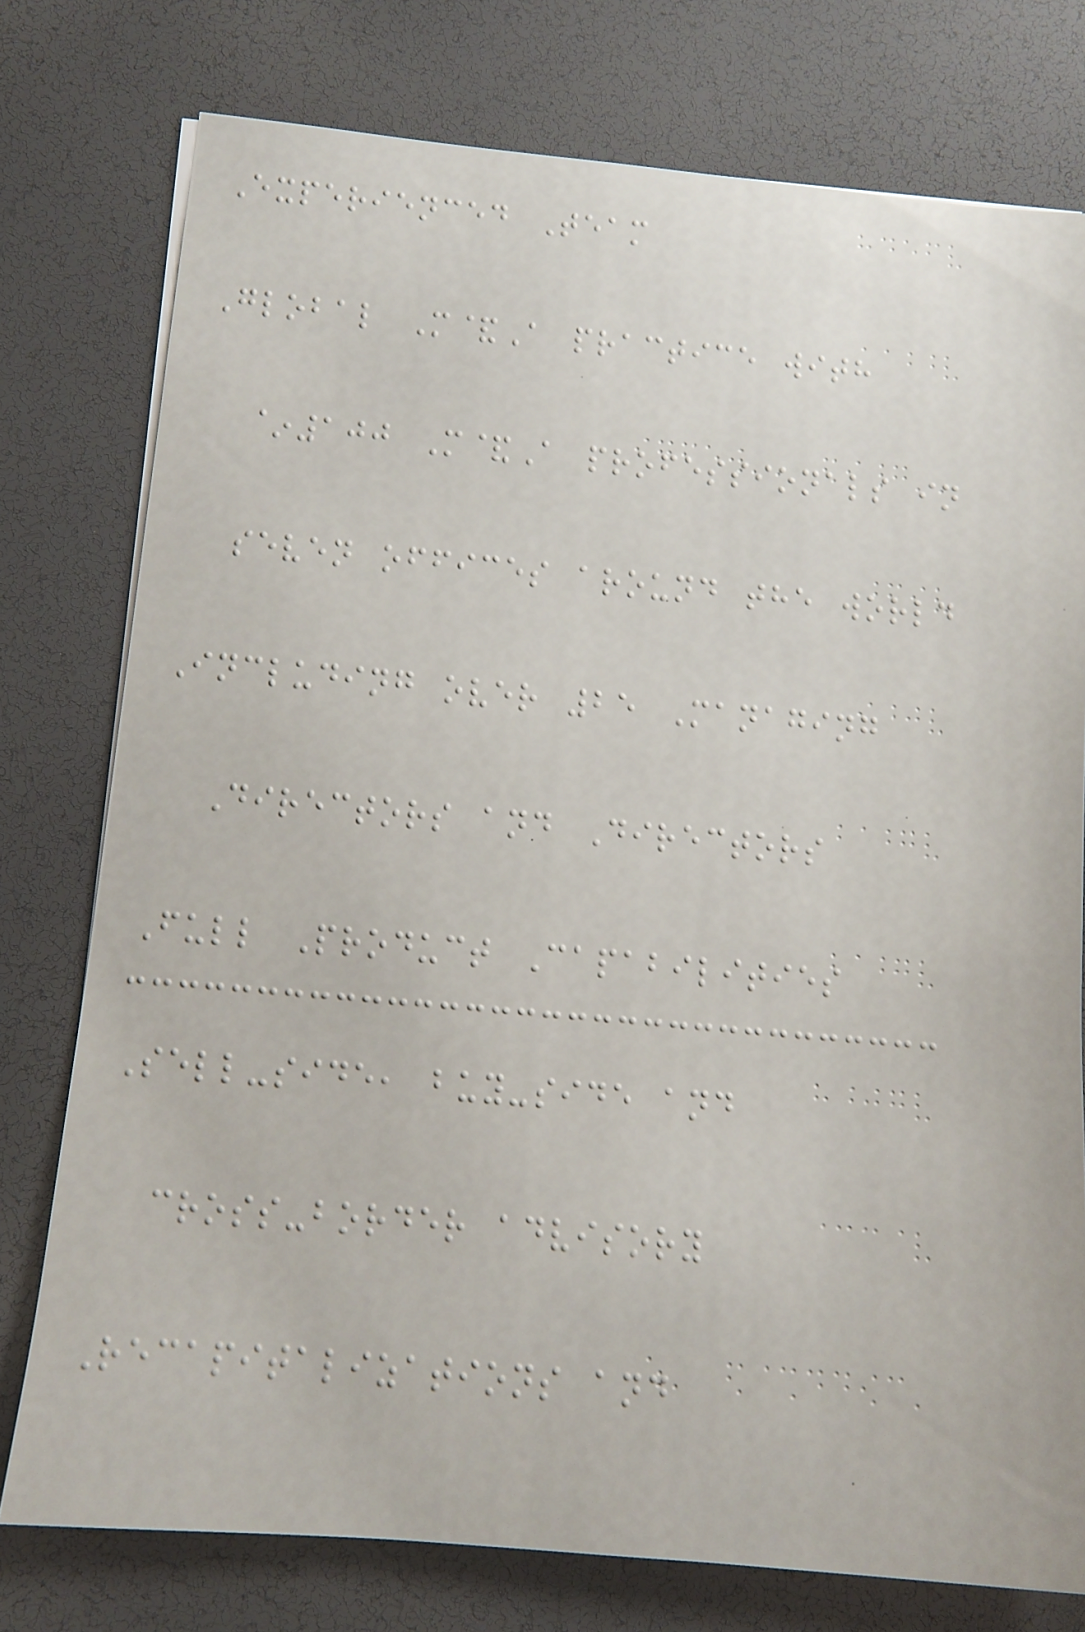Experienced Team
Global M&A practice with
~100 M&A professionals in
seven offices around the world
Including over 25 Managing
Directors and Directors
Full Product Capabilities
Sell-side, buy-side and
cross-border advisory
Recapitalizations and
